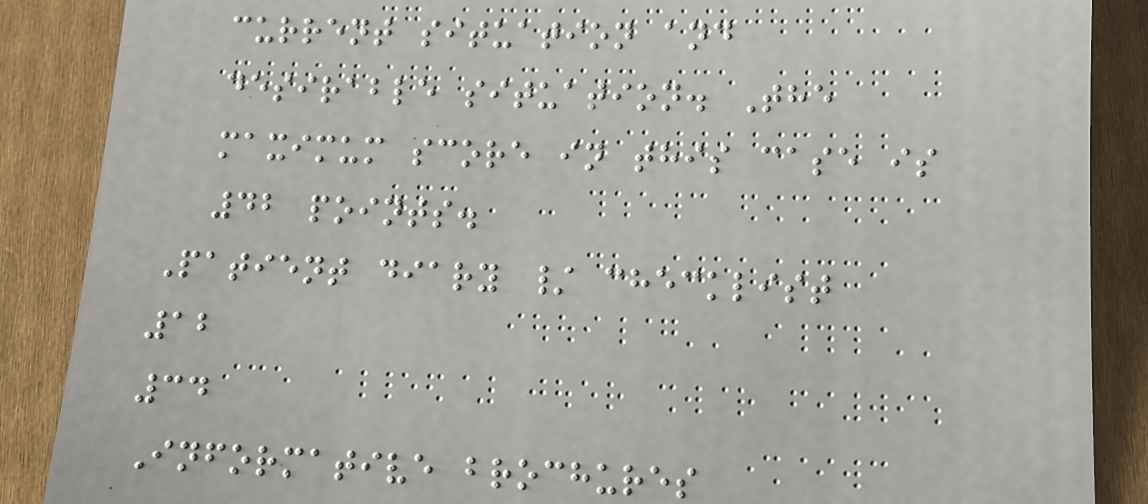current situation and
desirable situation. The
maximum score in this case is
42 points.
Patient diary / checklist
12
34
Informative brochures
